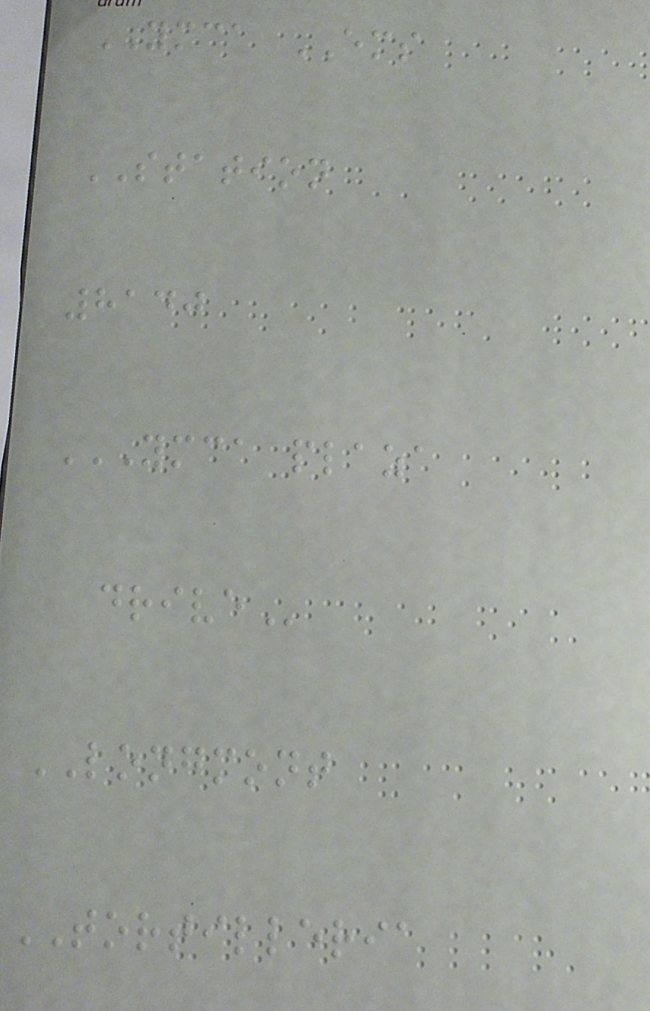YMCA EMS
STATION
8140
YMCA PLAZA
DRIVE
LONGMONT
TORTILLERIA
